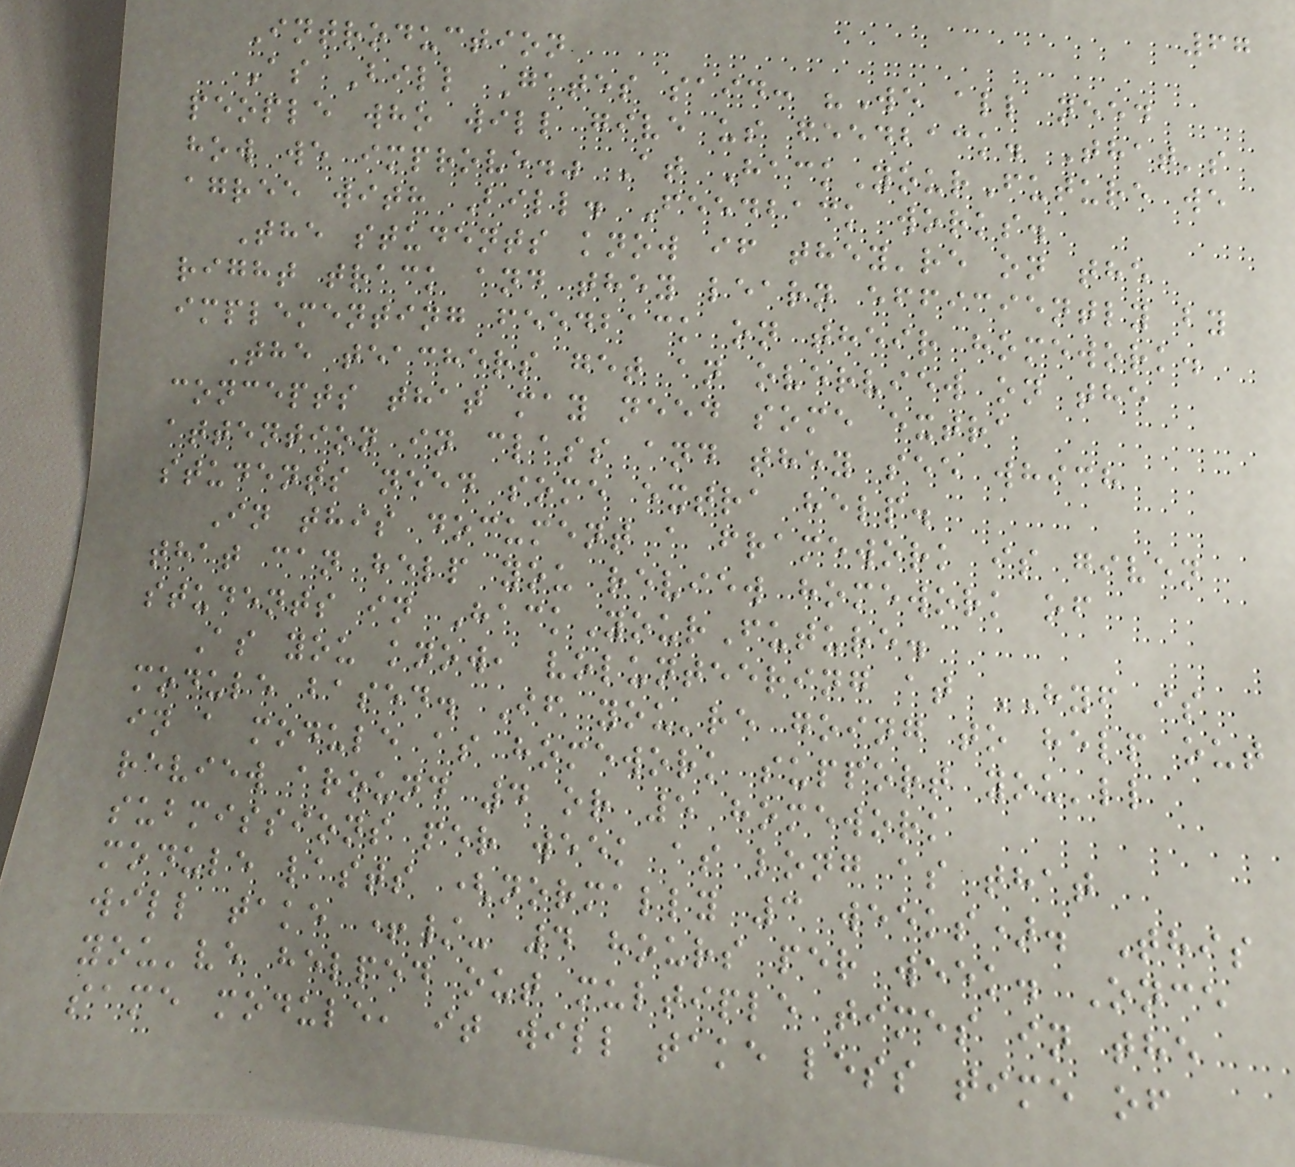67
Introduction
As Bill Gates said: "We all need
people who will give us feedback. That's
how we improve." At HackYourFuture we
agree with Bill. Feedback works.
The students know if they're on the
right track and they learn efficiently by
implementing feedback on their homework.
The teachers get an overview on the
concepts that may need some extra
attention in class and they see which
students need some extra help.
In this document a framework is given
that can help you review homework of
students in HackYourFuture.
As you know, volunteering at HYF is
module based. If you're going to help out
in a module as homework support you'll
review around 4 or 5 homework
submissions per week as long as that
module lasts (normally 3 weeks). This
will take +/- 4 hours per week. Once
you've helped out multiple times in the
same module, it will take less time of
